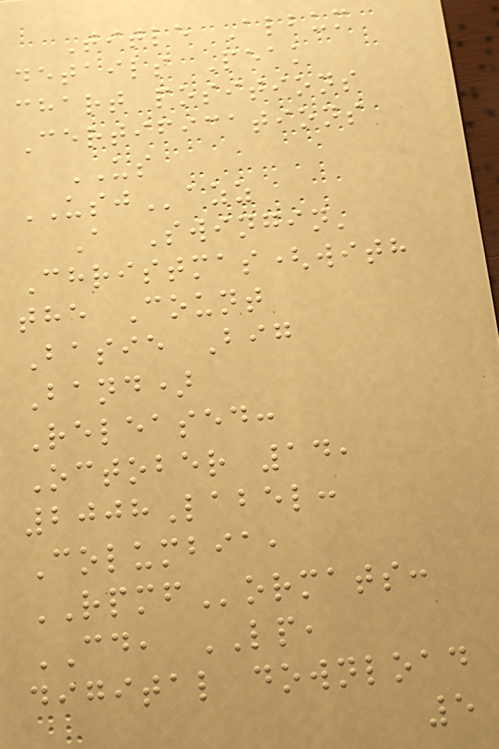Title Album
details Peak
chart positions
Certifications
US
USJazz
A Swingin'
Christmas(with
the Count
Basie Big
Band)
Released:
October 14,
2008Label:
Columbia,
RPMFormats:
CD, LP,
digital download
5
